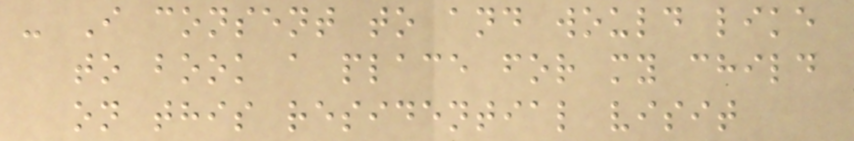- I consent to and would like
to book a place for my child
on this residential visit
